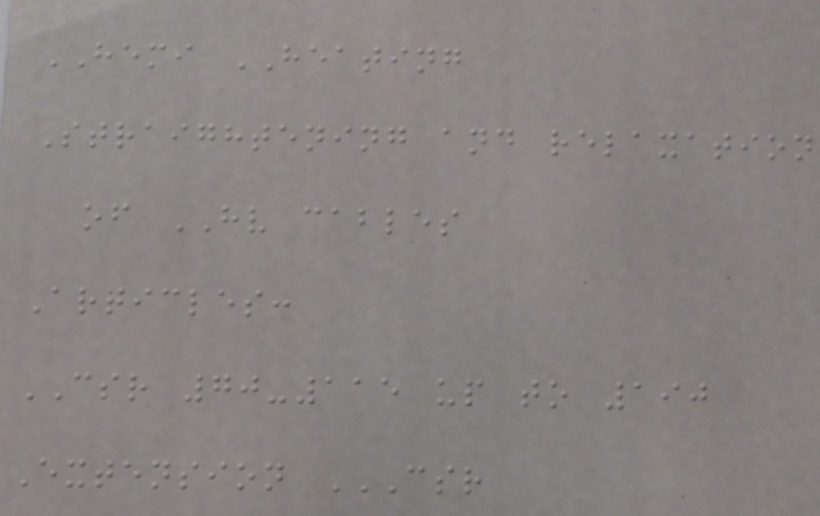HEMI HEATING
Straightening and relaxation
of HV cables
Articles:
CSR 70-115 up to 190
Extension CSR
